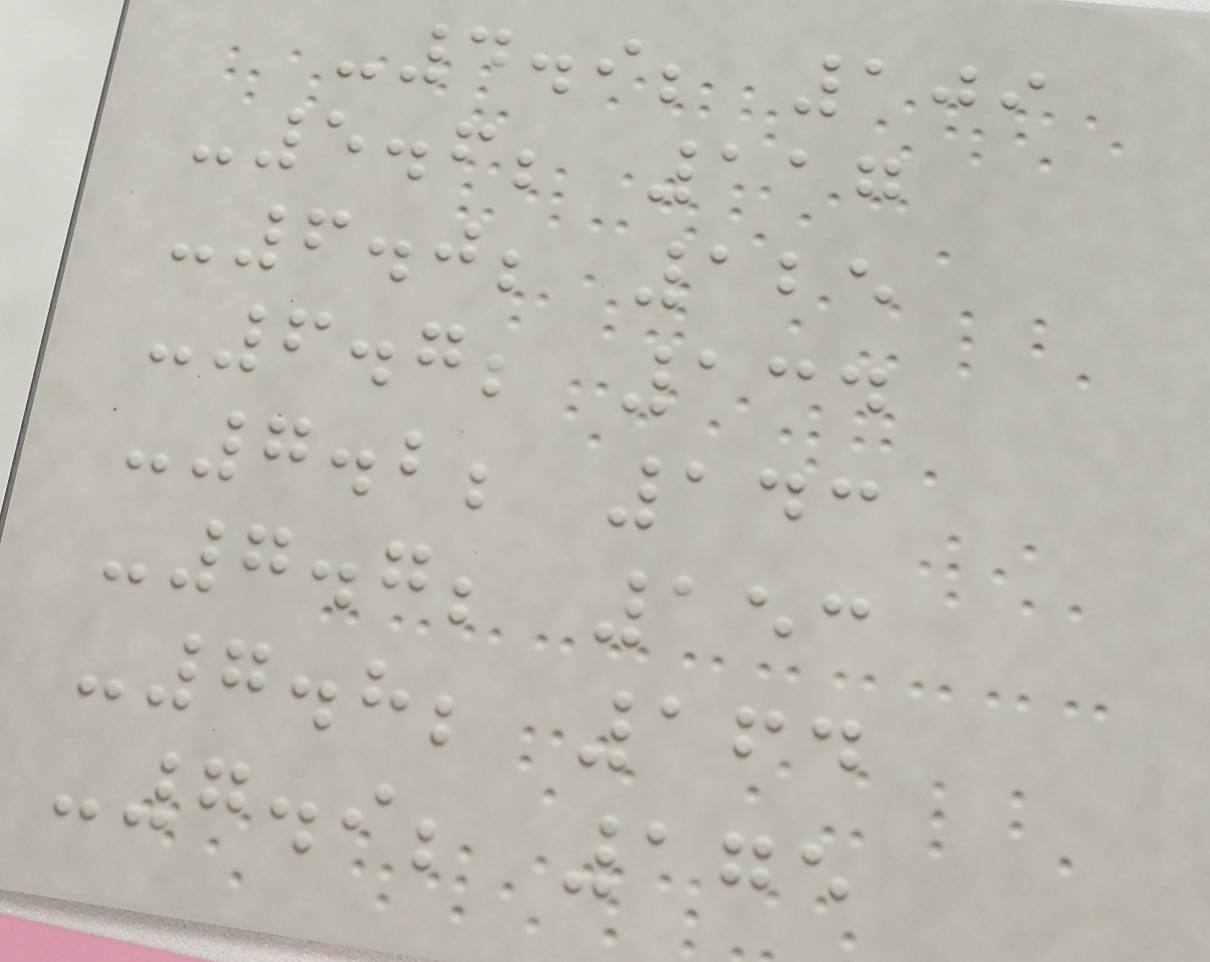-4.9; 109
-5.6; 117
-6.0; 125
-6.7; 134
-7.2; 143
-7.7; 153
-7.8; 164
-7.9; 175
